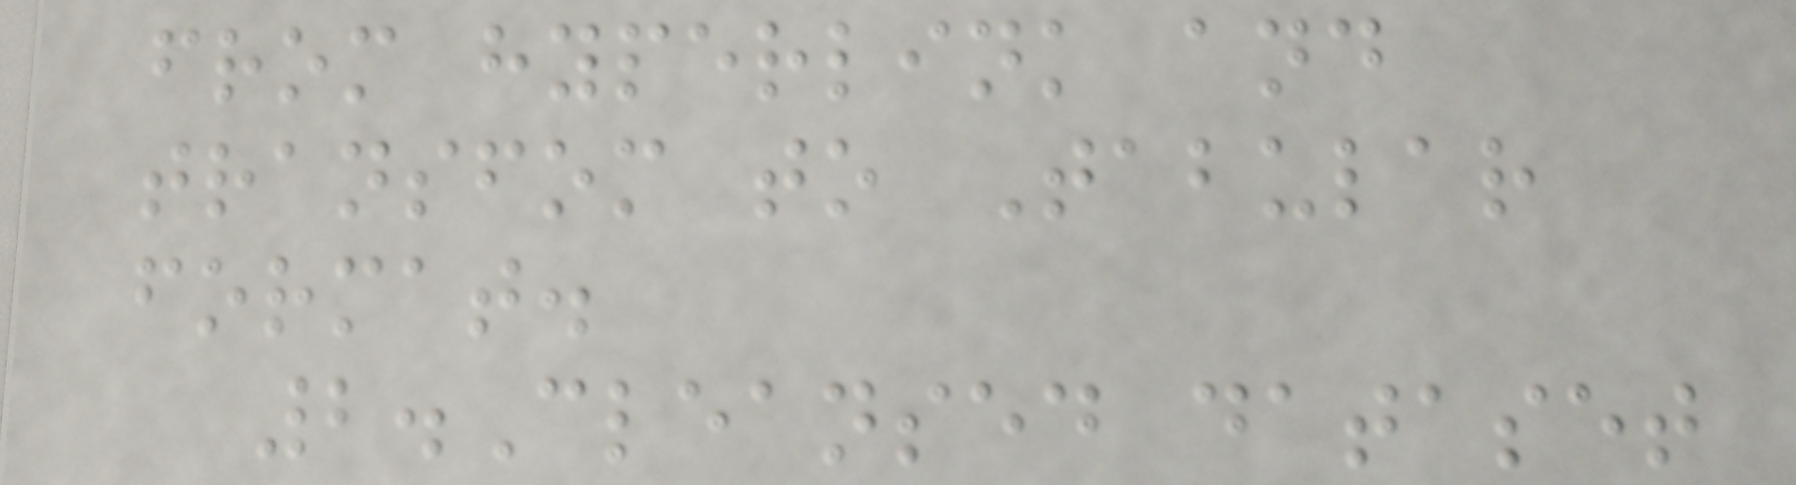from hyperlink and
transfom to Tabular
format.
2.Cleansed dataset
